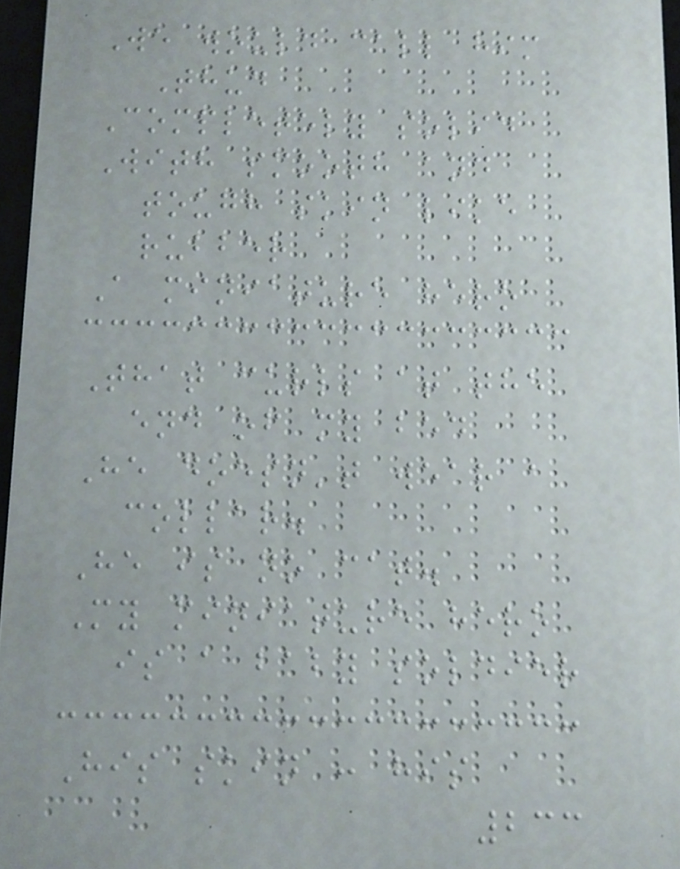We would call him
Thud
Completely solid
With smooth and
tough skin like
rubber
A miniature hero
That curls at the
end of my bed
He doesn't wear a
collar.
He is no cat.
My miniature hero
is a baby soldier
His skin : his
233
